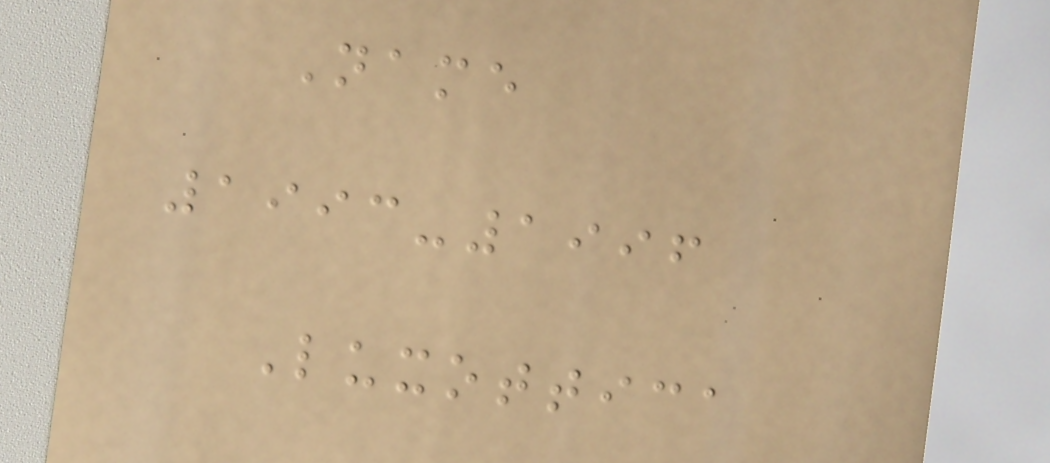Name
1993-1996
Luxottica
